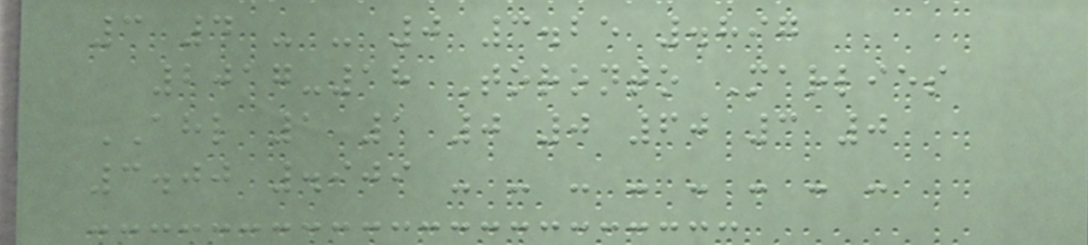3 4 - - 0 3.25 .897
2017-18 Toronto Marlies
AHL 1 1 0 0 60 3 0
3.00 .909 - - - - - - - -
